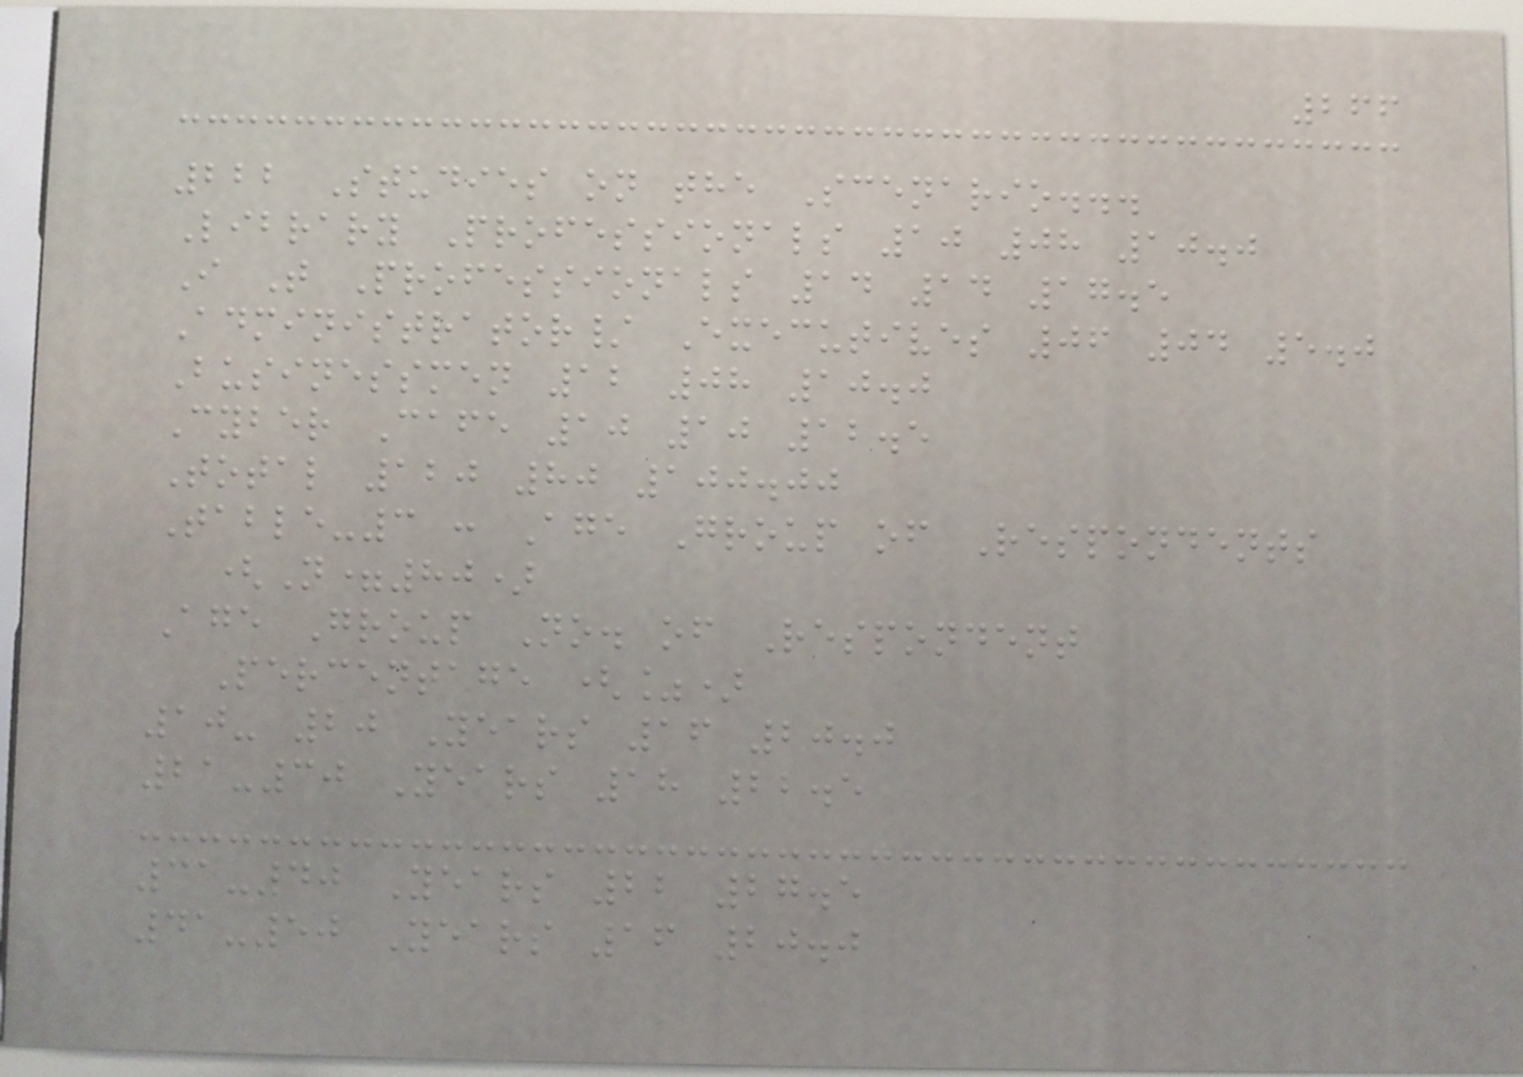266
222 Studies on the Scenario...
Library Professionals 10 08 10.0
I T Professionals 14 14 17.5
Administrator/ Executives 06 04 5.0
Businessmen 12 08 10.0
Cyber Cafe 10 10 12.5
Total 120 80 100.00
Table-3 : Age Group of Respondents
(N=80)
Age Group No. of Respondent
Percentage (%)
10- 20 Years 16 20.0
21-30 Years 18 22.5
31-40 Years 22 27.5
41-50 Years 16 20.0
